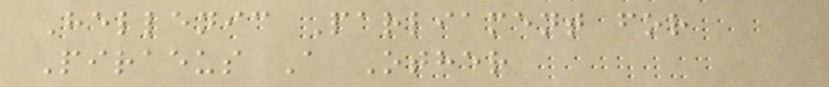Hellenic Parliament for
Piraeus A Other
